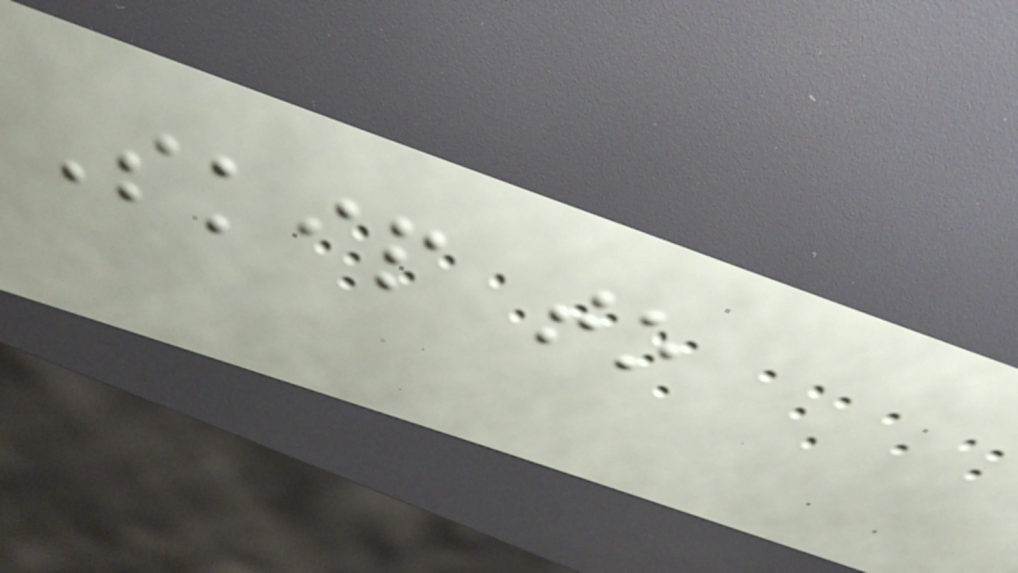Skip to
